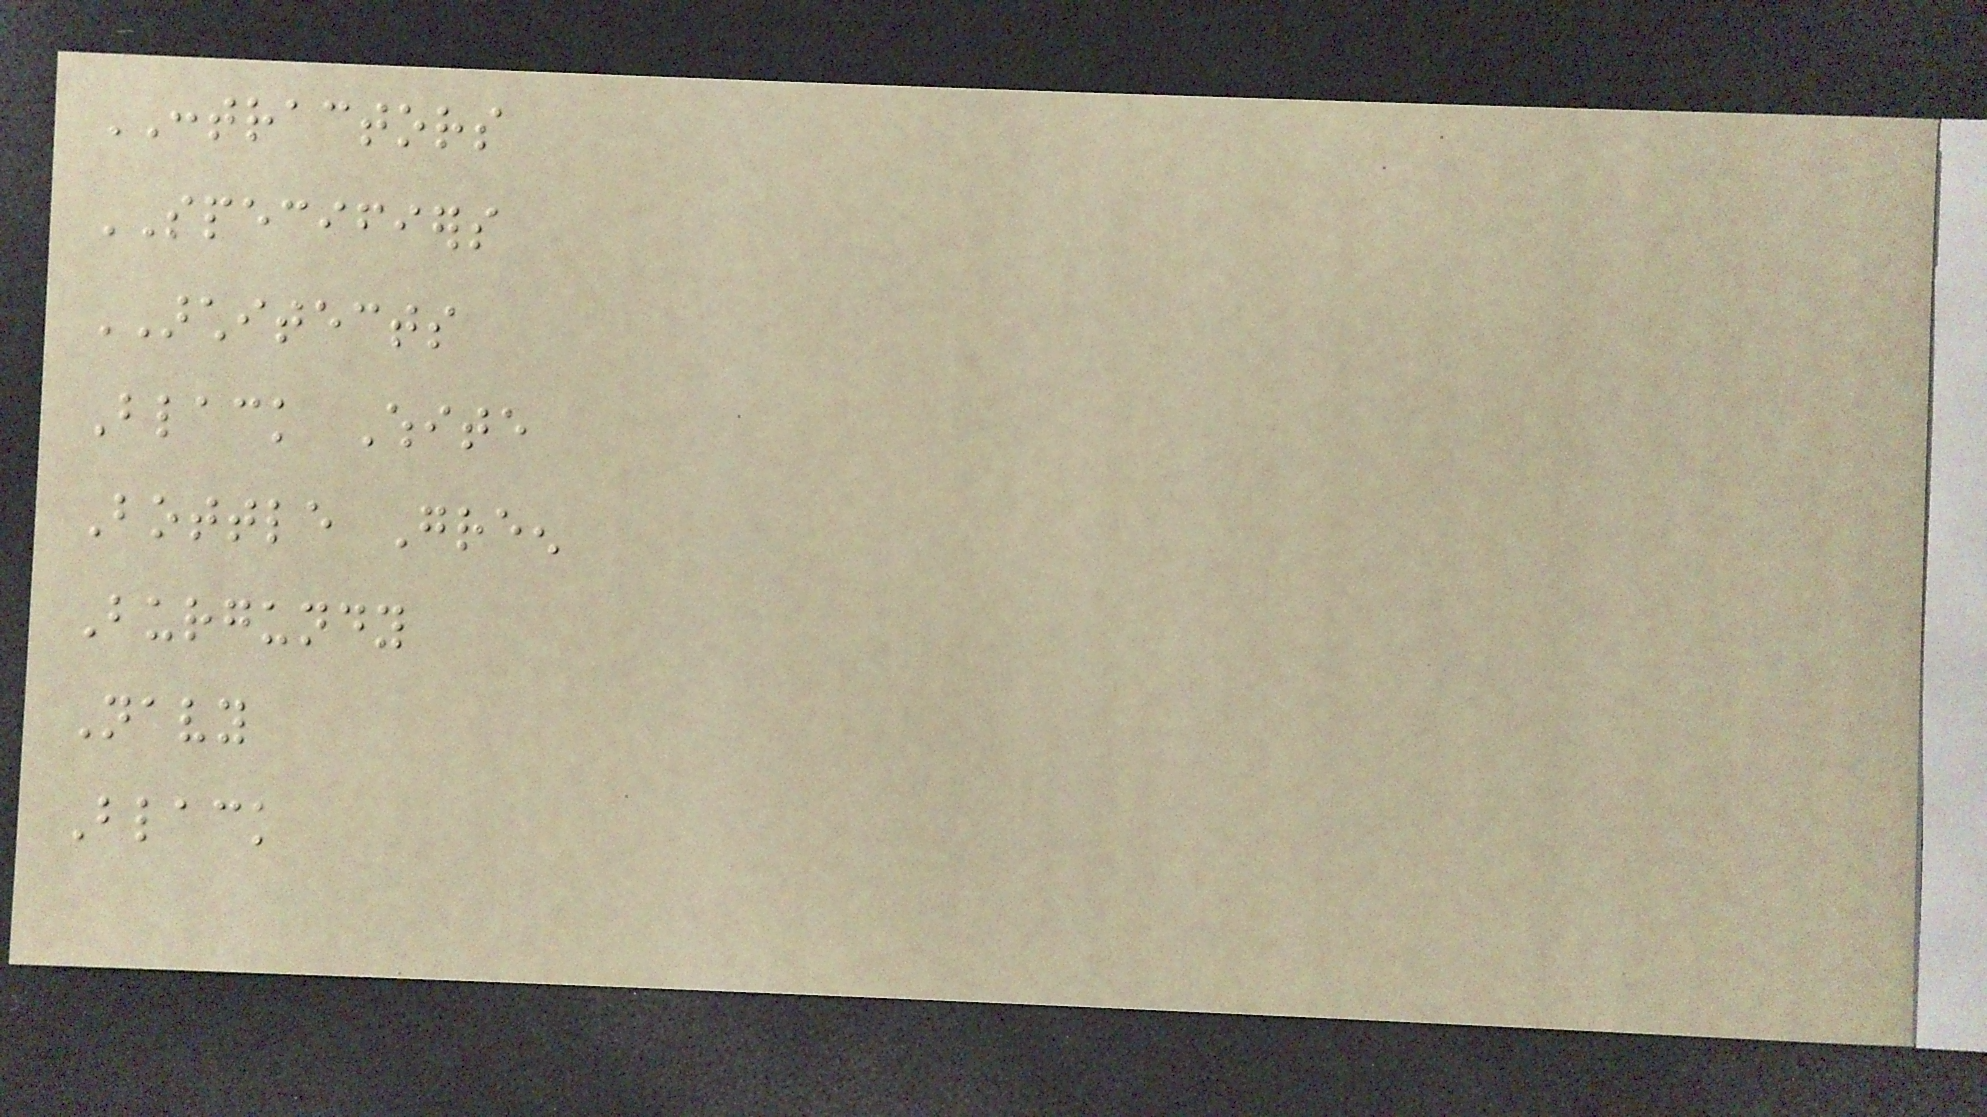CONTRACTORS
SPECIFIERS
ARCHITECTS
Black White
Bottle Green
Burgundy
Navy
Black
